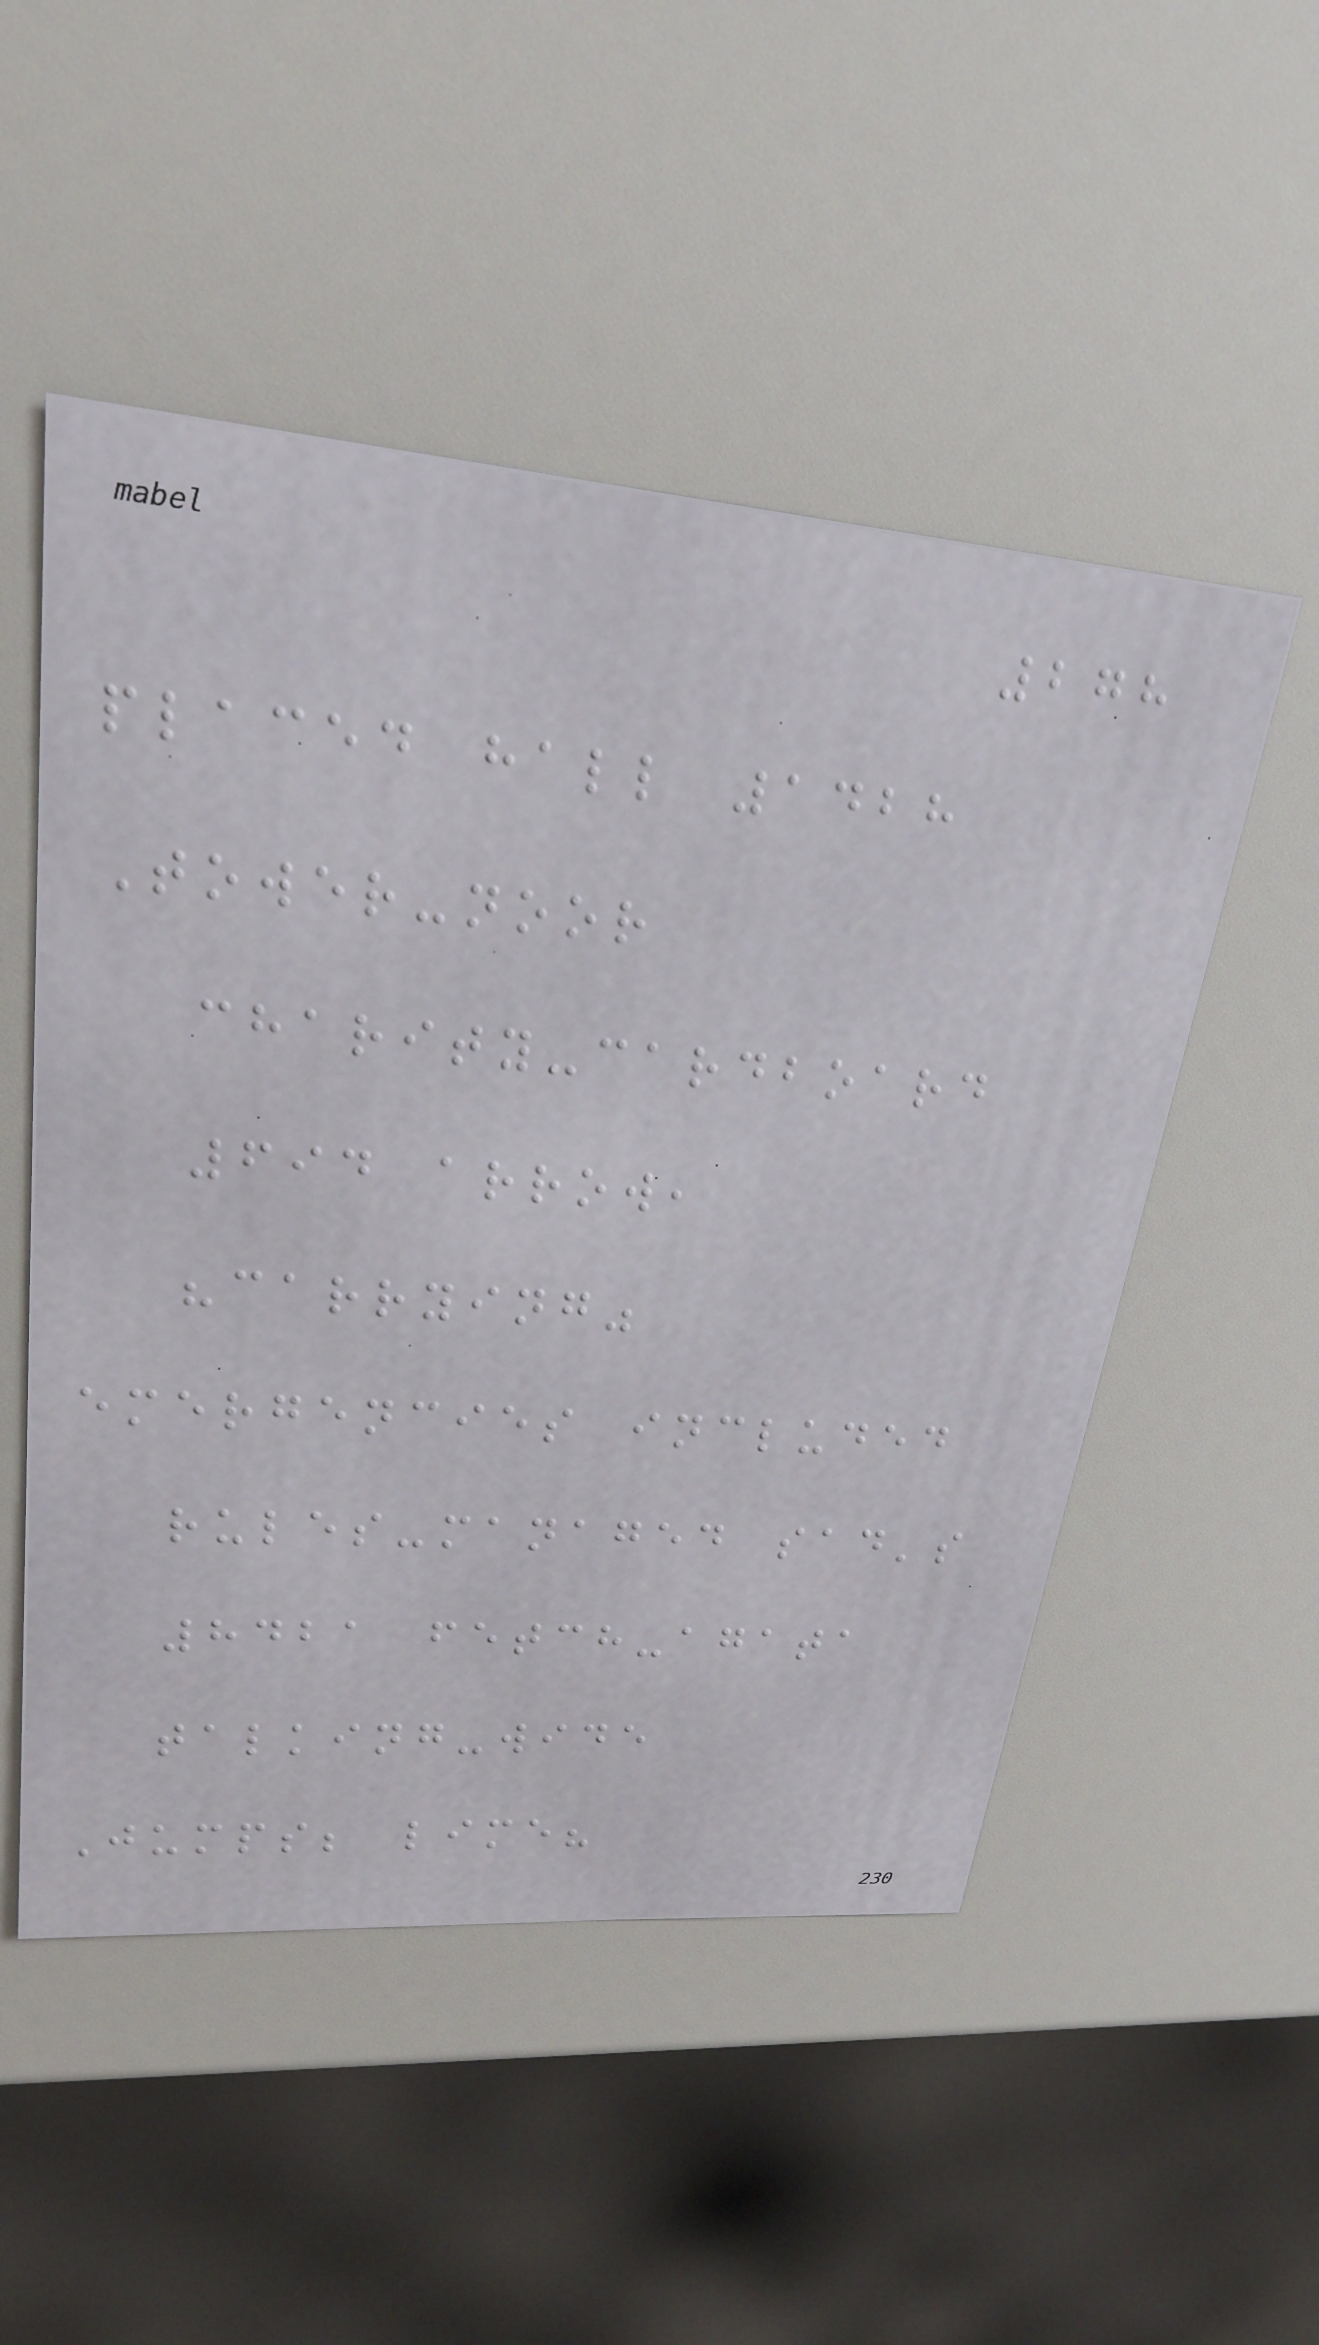278
placed hall 1428
Tower-noor
charity-cardboard
694 arrow,
"carrying"
emergencies included
rules-managed sad's
8421 fetch-agata
talking-wide
Jumps; lime?
